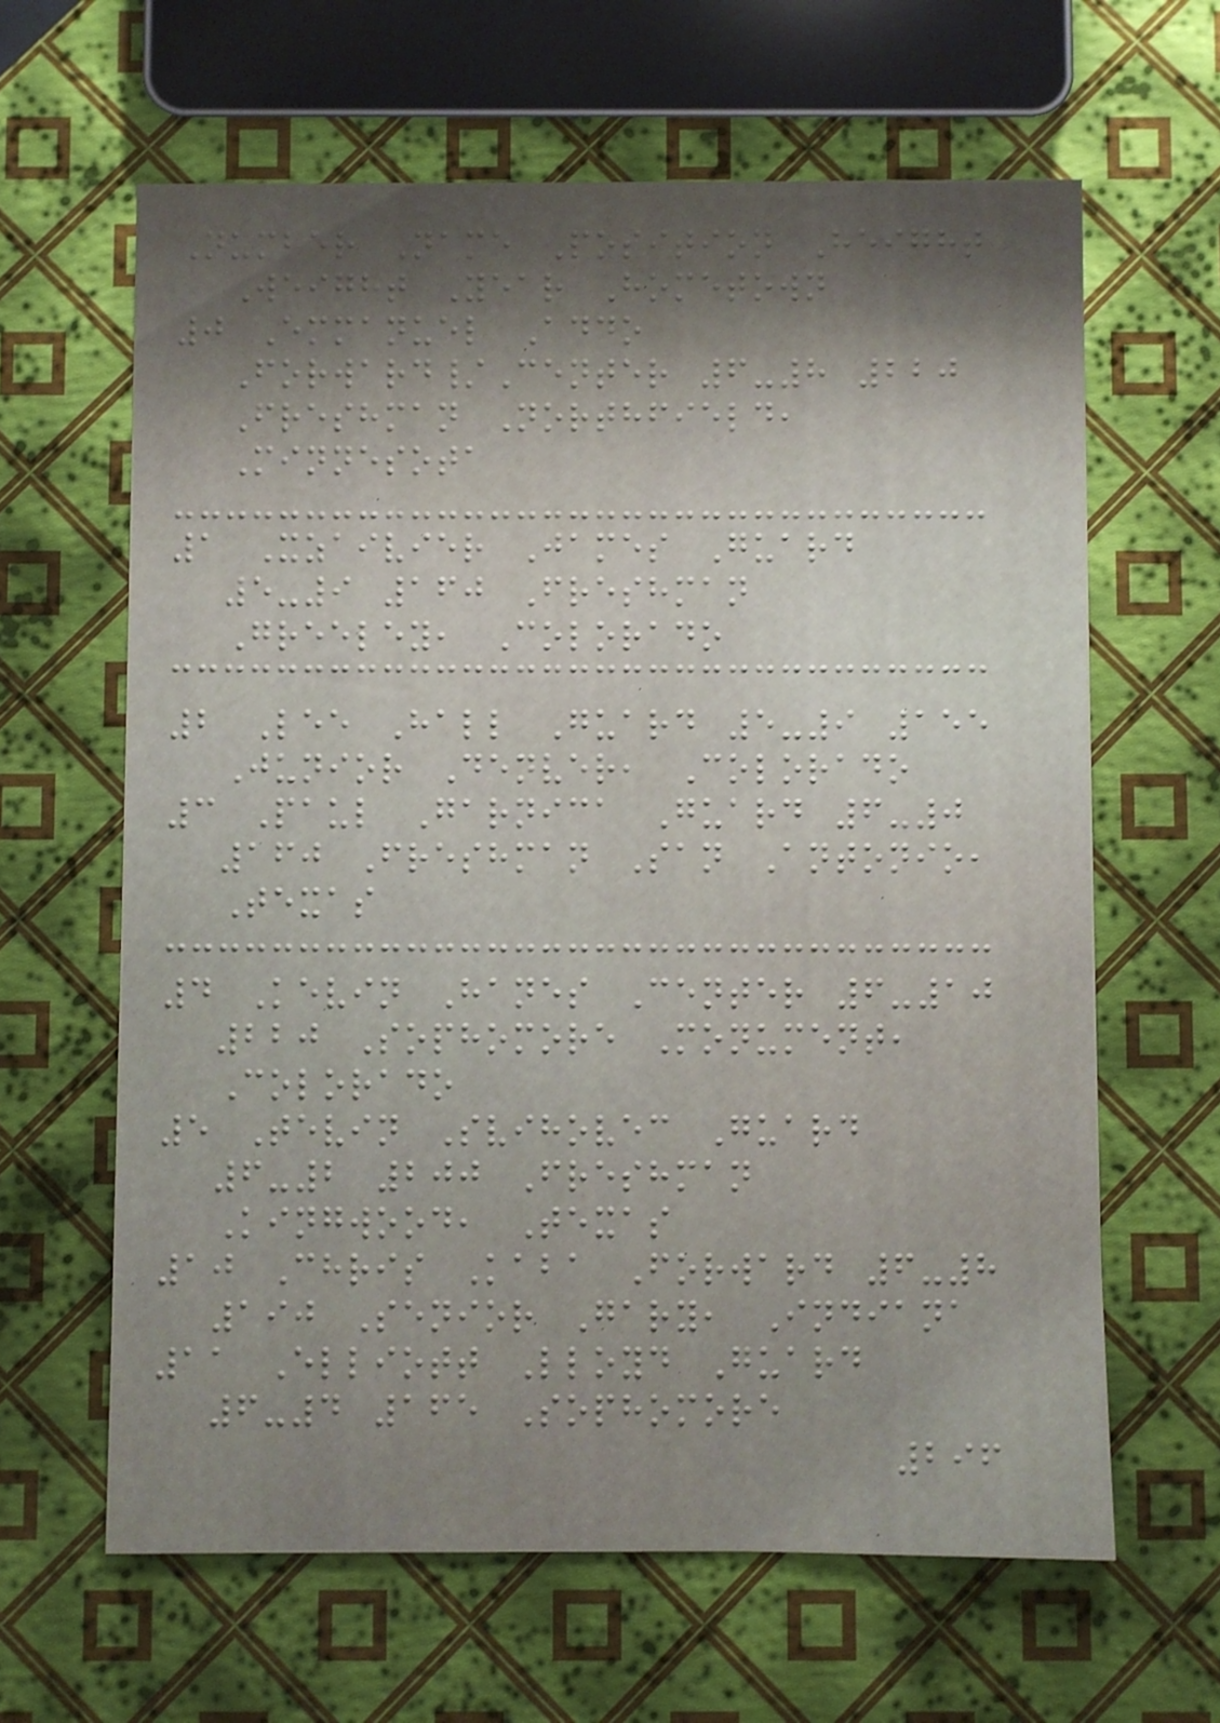Number Name Position Height
Weight Year Hometown
0 Emmanuel Addo
Forward/Center 6-8 220
Freshman Northfield,
Minnesota
1 Xzaivier James Guard
5-9 160 Freshman
Greeley, Colorado
2 Lee Hall Guard 5-9 155
Junior Denver, Colorado
3 Paul Garnica Guard 6-0
160 Freshman San Antonio,
Texas
4 Kevin Hanes Center 6-10
220 Sophomore Monument,
Colorado
5 Tevin Svihovec Guard
6-2 200 Freshman
Kingwood, Texas
10 Chris Kaba Forward 6-8
190 Senior Gary, Indiana
11 Elliott Lloyd Guard
6-4 165 Sophomore
296
